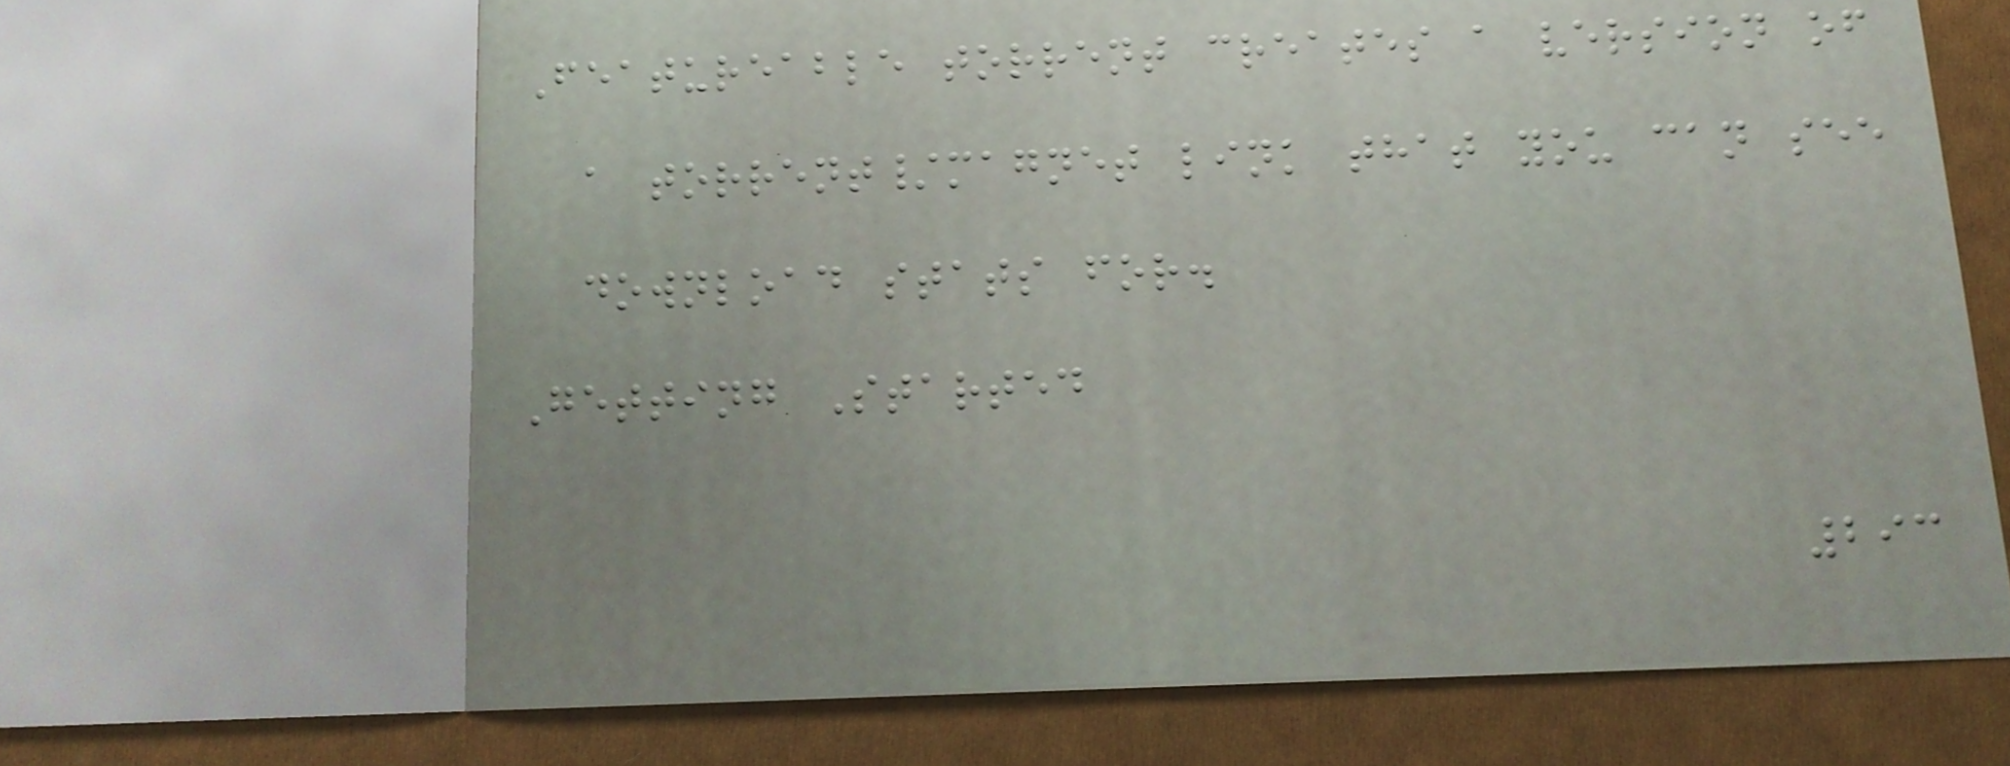Featureable torrent creates a version of
a torrent/magnet link that you can see
download stats for.
Getting Started
293
